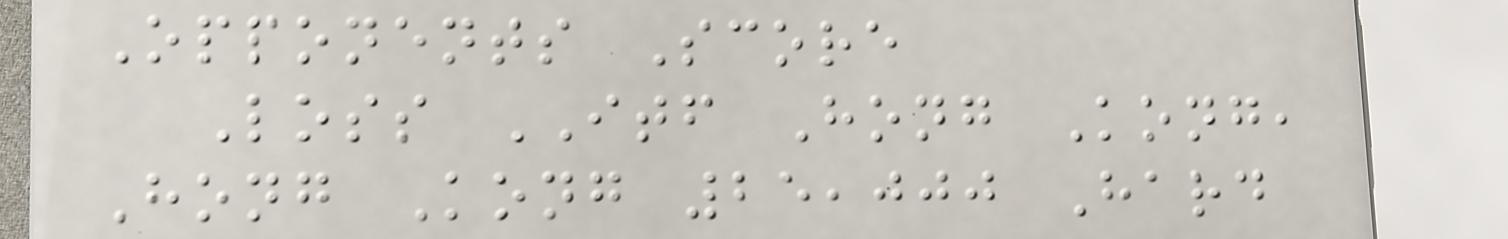Opponents Score
Loss ITF Hong Kong,
Hong Kong 25,000 Hard
